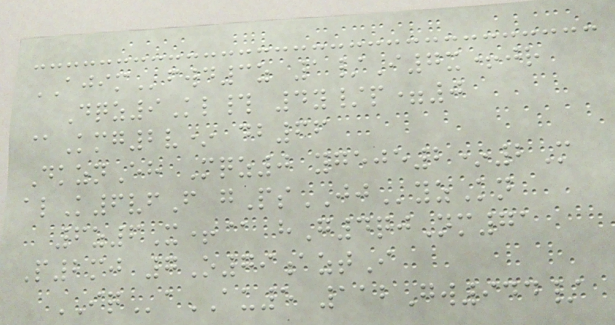AJIMfwd3z 1/I7x+jr
Dqz9Kl# 4y/p=0
@Kmg2v* db66
DkznEh Mqz0 ygeje2*2M
alK6vfF gPsJJyzKn
6z6X+@ hG4qjNm71
P2mj 7O79aztI
IQaAU5 112Gw944/
